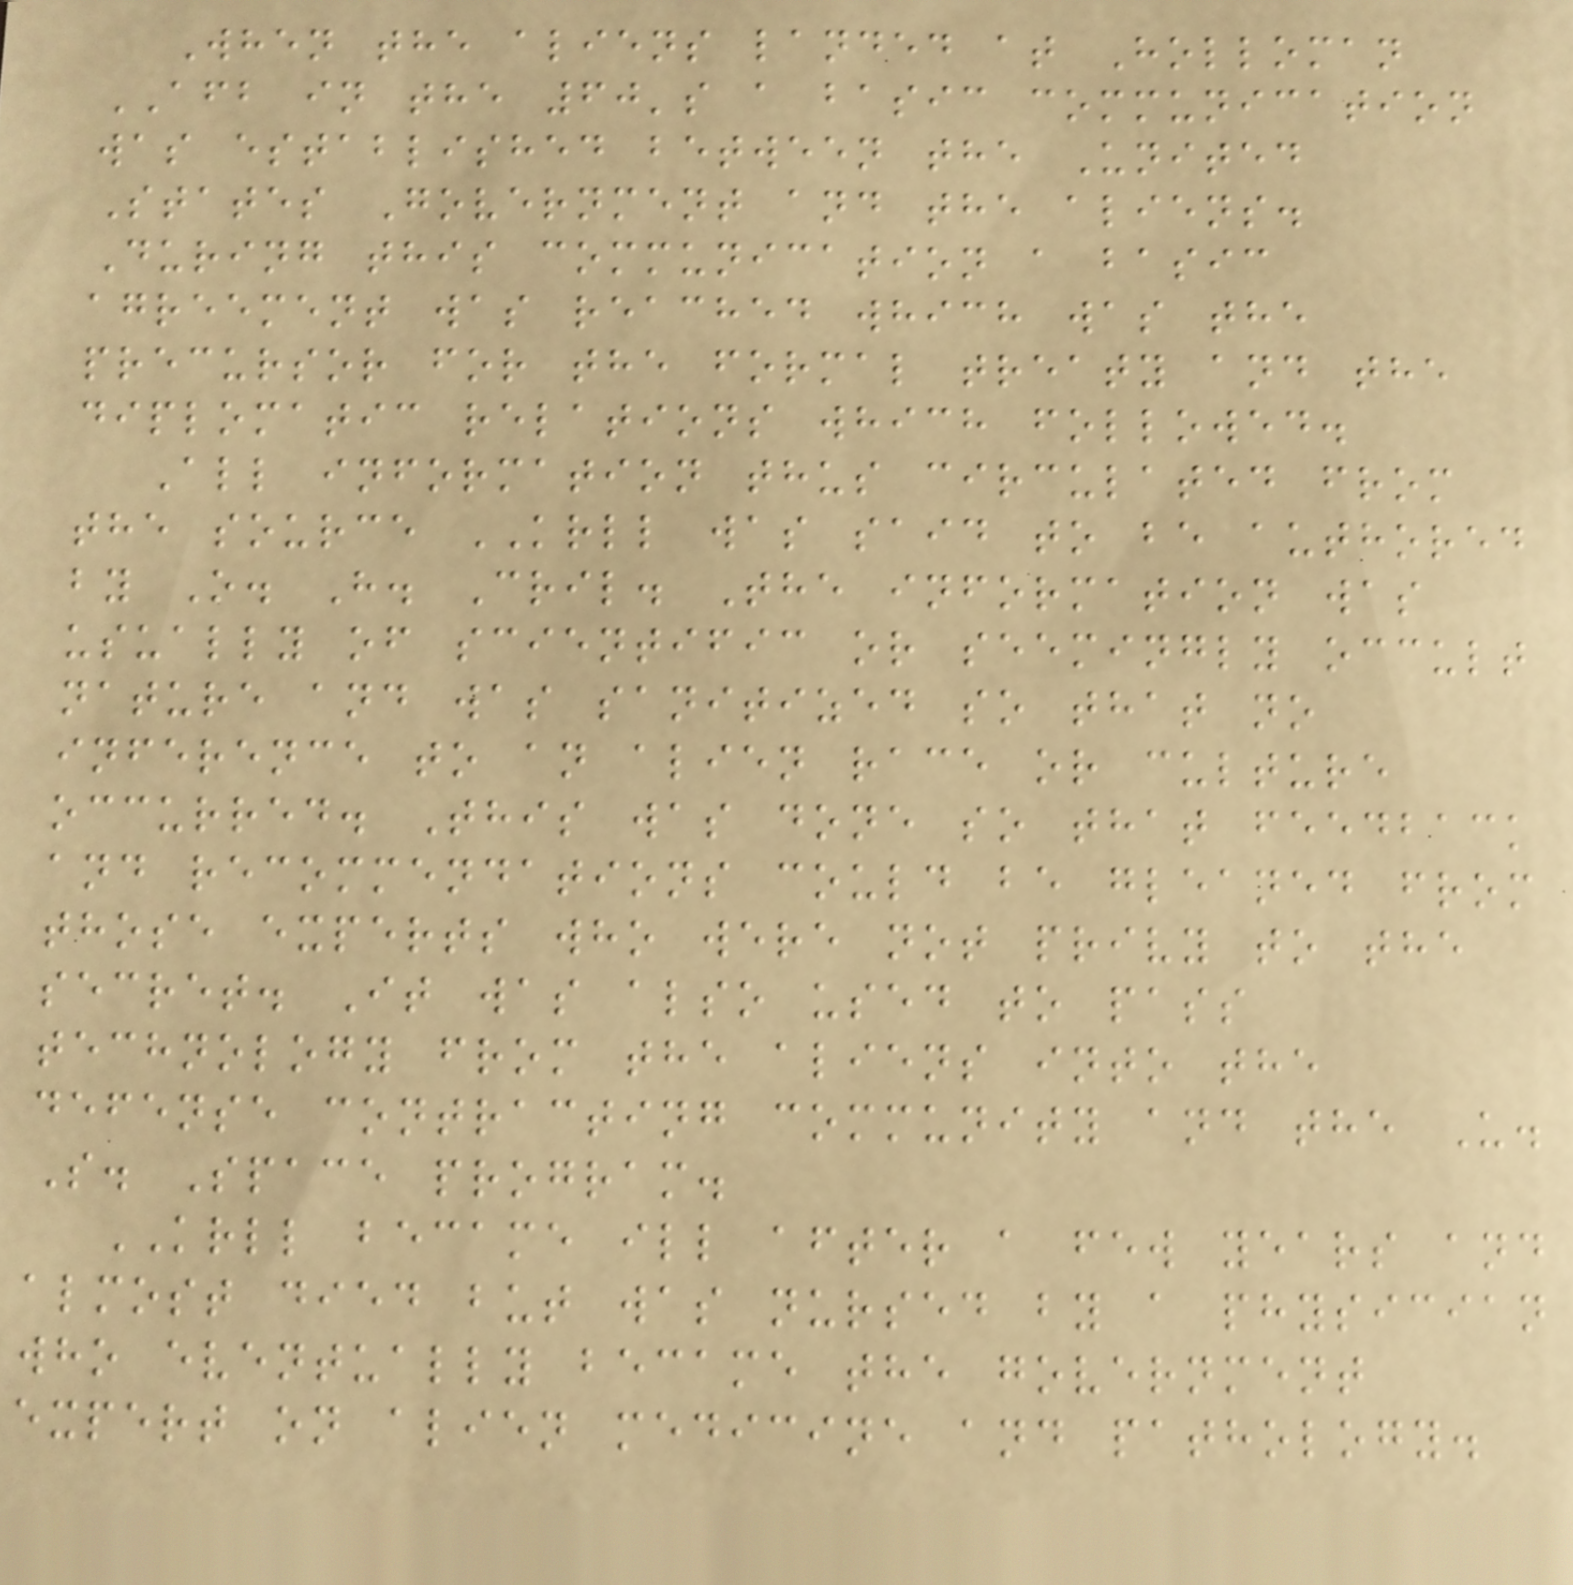When the aliens landed at Holloman
AFB in the 60's a basic communication
was established between the United
States Government and the aliens.
During this communication a basic
agreement was reached which was the
precursor for the formal treaty and the
diplomatic relations which followed.
All information thus circulated from
the source KRLL was said to be authored
by O. H. Cril. The information was
usually of scientific or seemingly occult
nature and was sanitized so that no
inference to an alien race or culture
occurred. This was done so that feedback
and recommendations could be gleaned from
those experts who were not privy to the
secret. It was also used to pass
technology from the aliens into the
defense contracting community and the U.
S. Space program.
KRLL became ill after a few years and
almost died but was nursed by a physician
who eventually became the government
expert on alien medicine and pathology.
